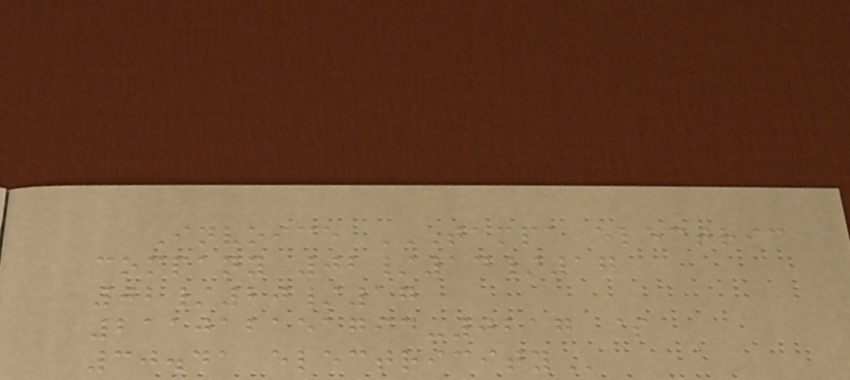Invoice TAMPA ELECTRIC
COMPANY 02/14/17
02/20/17
211012151794-0217 $
30.41 ELECTRICITY
